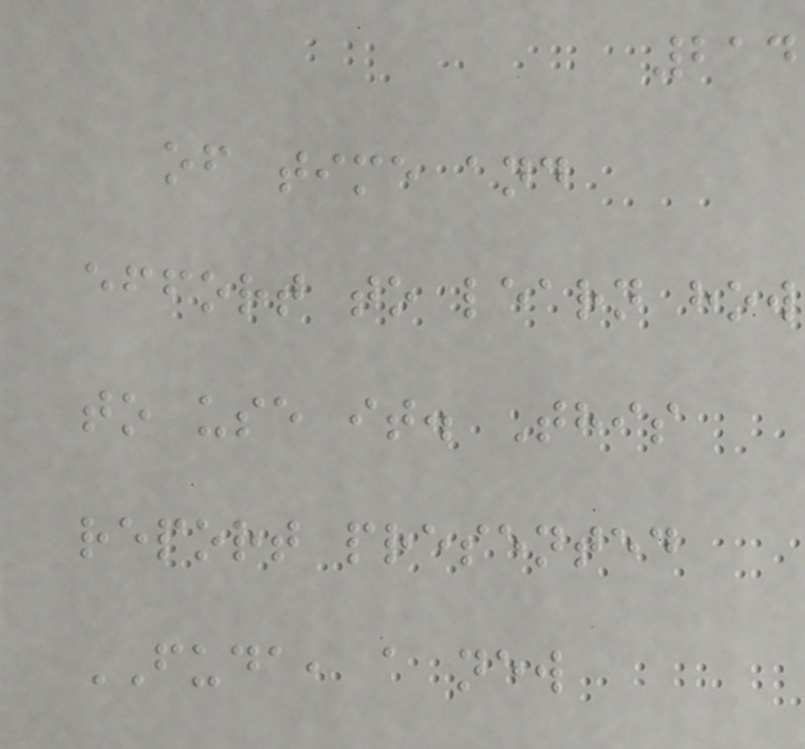214
of time and
effort to learn how
to use it. This
report presented
FUDA, a new
